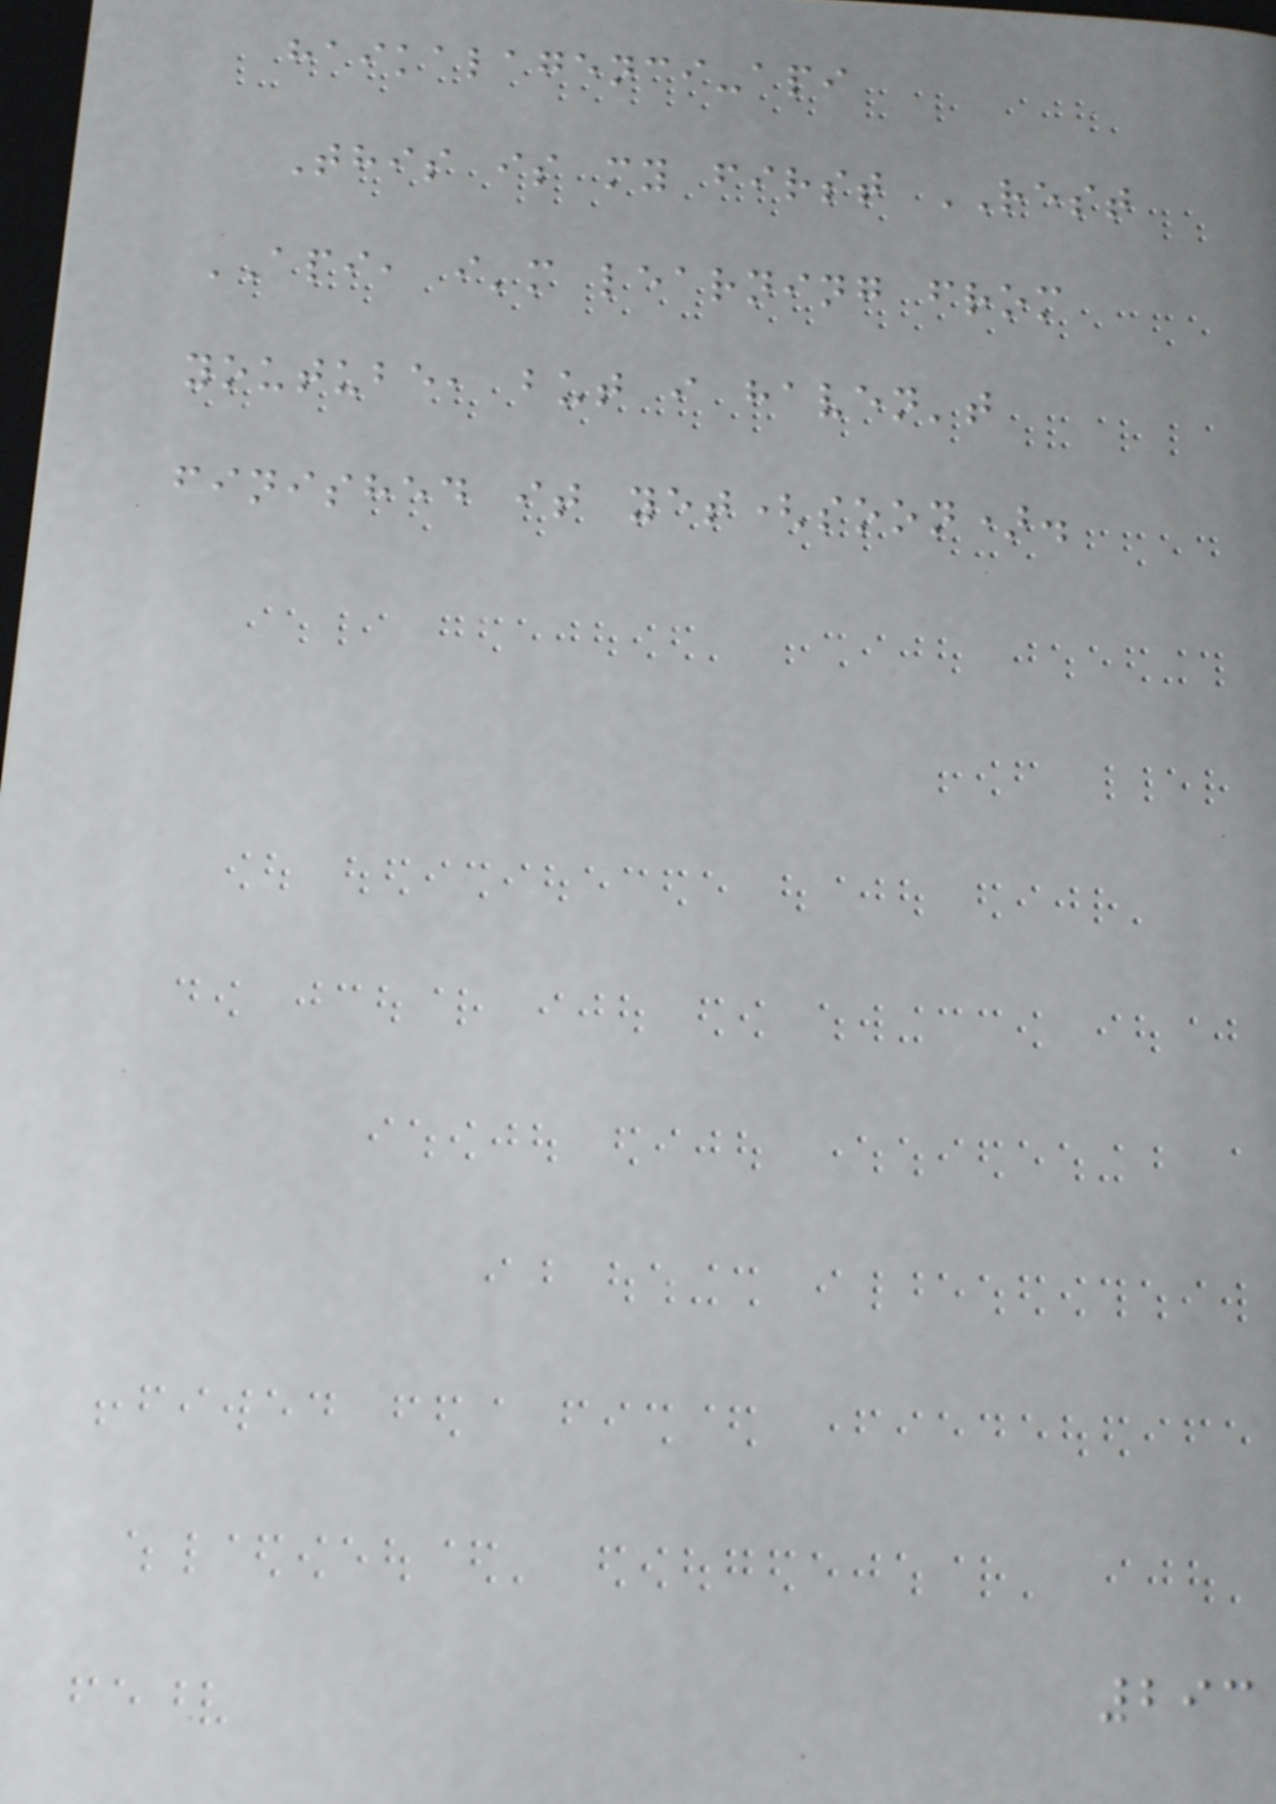haikalagenci-api
This is my first REST
API, i'm learning from
youtube, but i haven't
finished it yet(soon).
293
